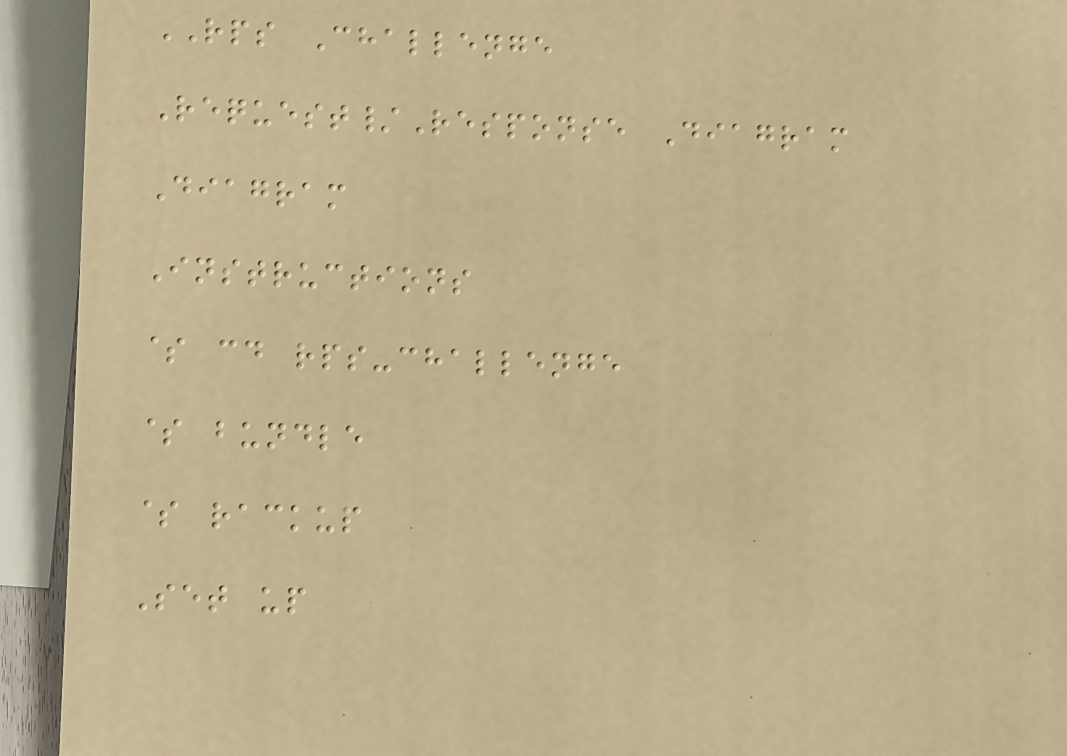RPS Challenge
Request/Response Diagram
Diagram
Instructions
$ cd rps-challenge
$ bundle
$ rackup
Set up
